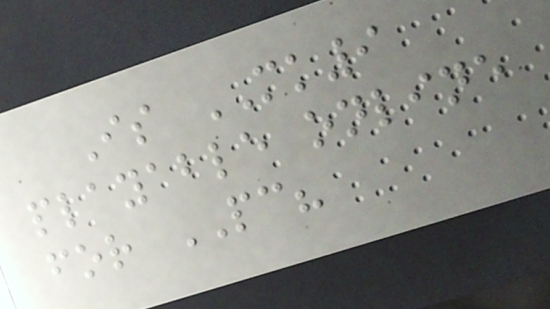Is MK9
playable online
for PC?
